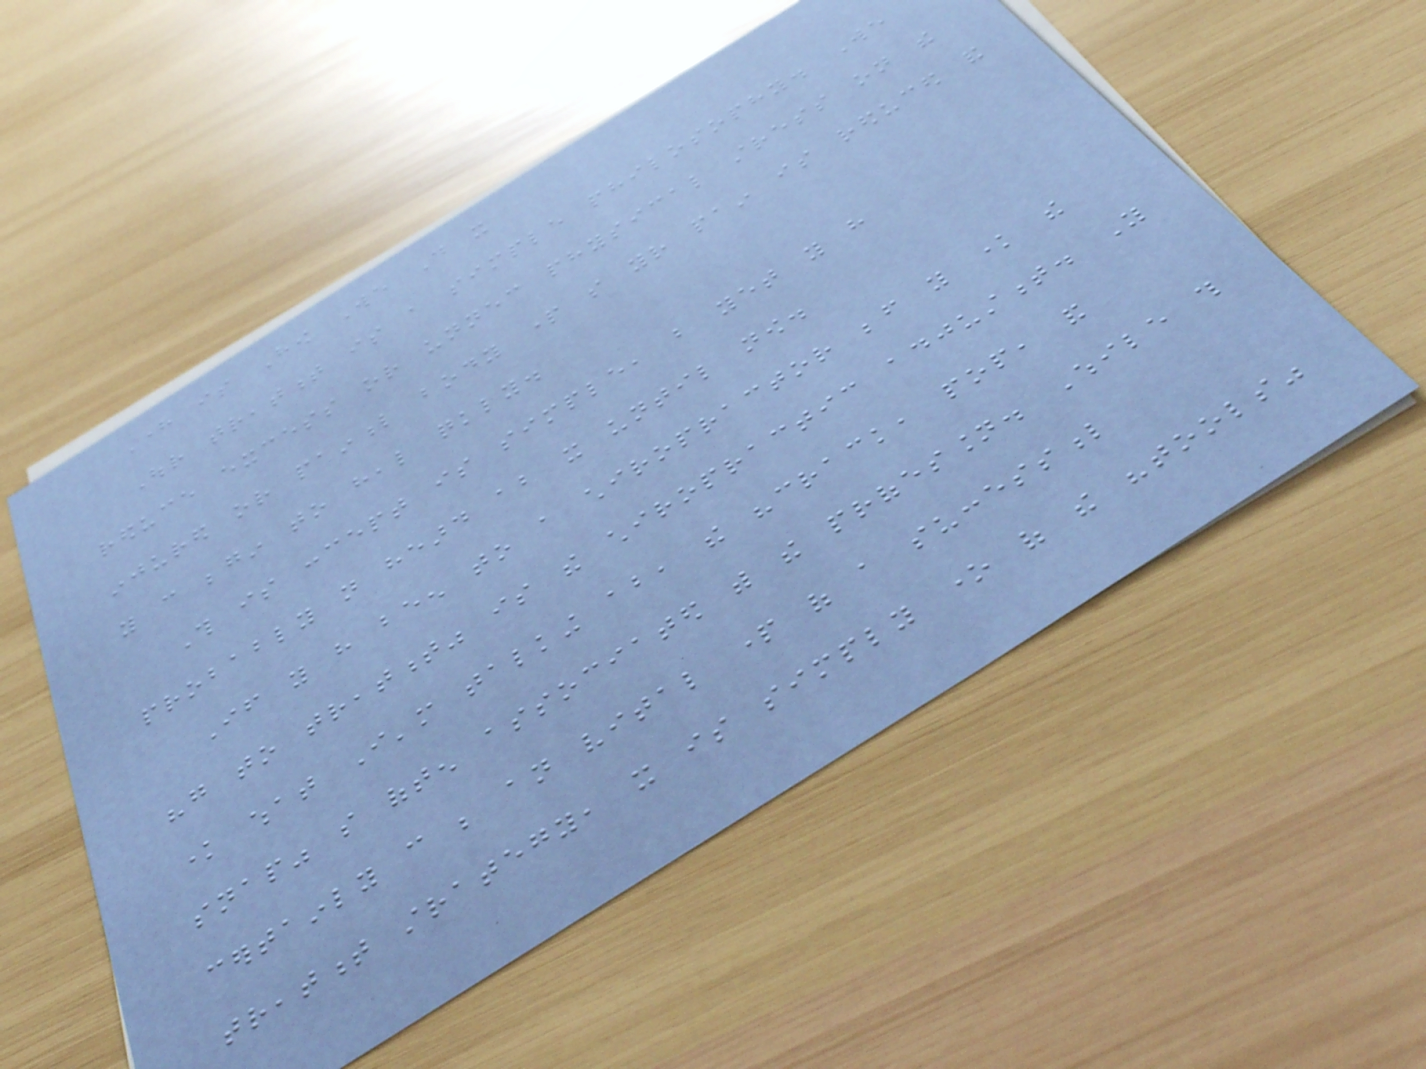Here is How We Do it
Our treatment is a simple philosophy. We
reduce excess or unnecessary physical stress on the
injured or painful body part so your pain is reduced and
you can begin to heal quickly.
This is concept is simple, but yet you have
probably not heard about it until now.
If you have been to a chiropractor before you know the
"go to treatment" is the chiropractic adjustment. You
know what I'm talking about, the "crack, pop, and
snap" so often associated with the profession. While this
certainly can be an vital part of a successful
treatment strategy, it is simply one of the "tools"
